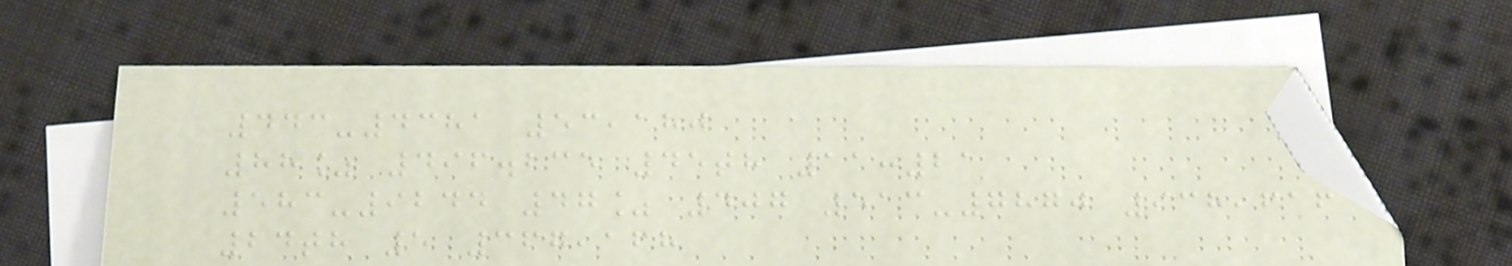443-4381 53,180
88% 496.235 45th 11:21
583-9244 47% 407 513-7870 938,616
24th 5 367,168
